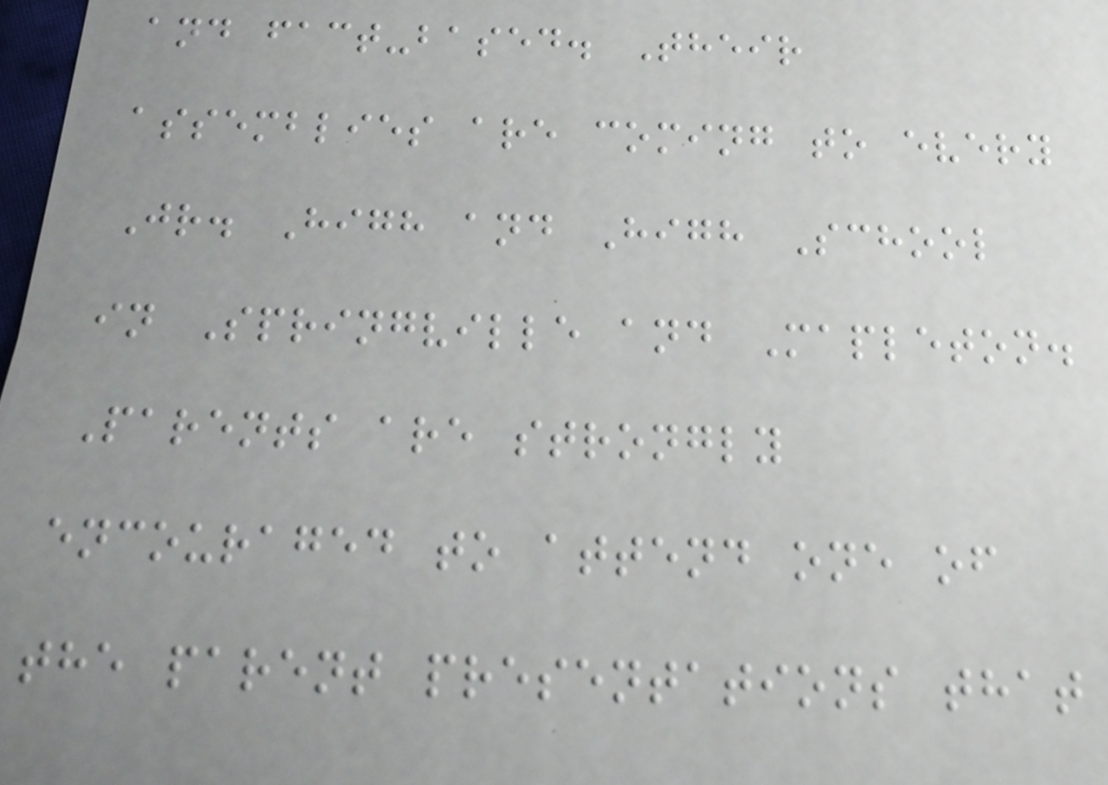and fact-based. Their
assemblies are coming to every
Jr. High and High School
in Springville and Mapleton.
Parents are strongly
encouraged to attend one of
the parent presentations that
